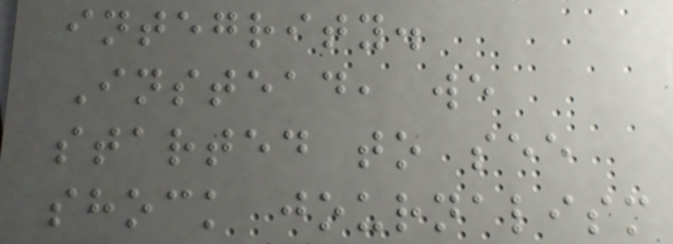integrity.
Instead, we
started to see
shock journalism
